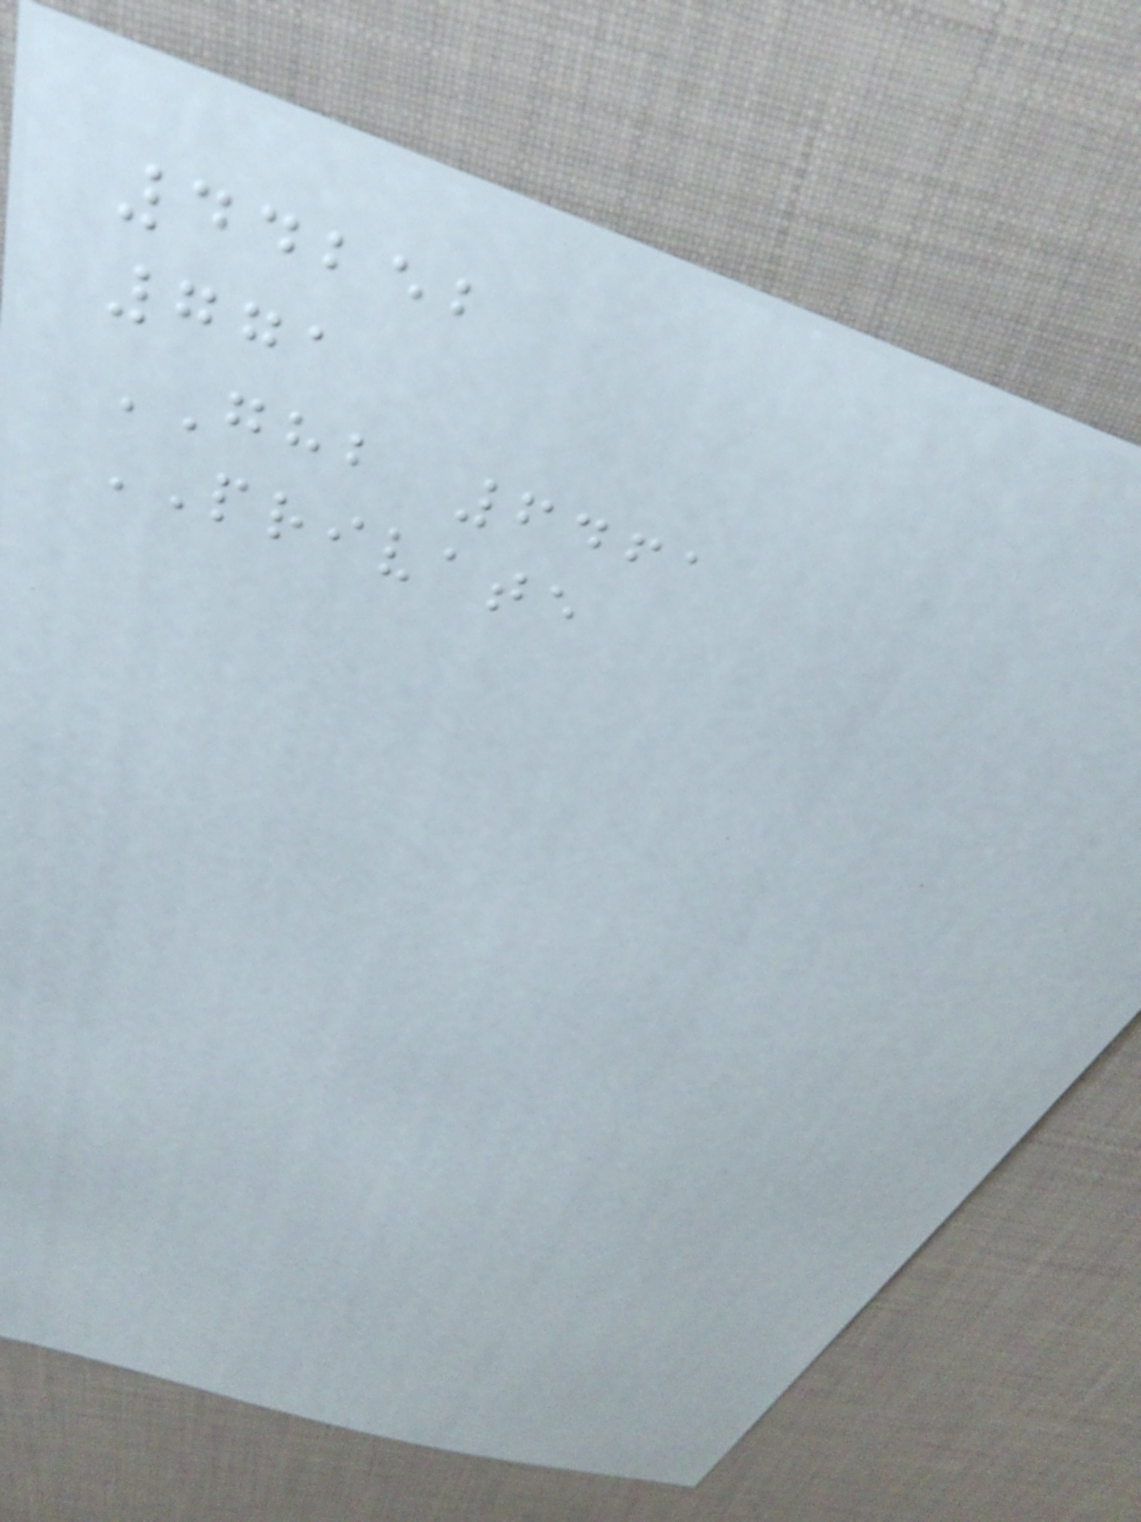44252
771
GHB 6461
PRIVATE
